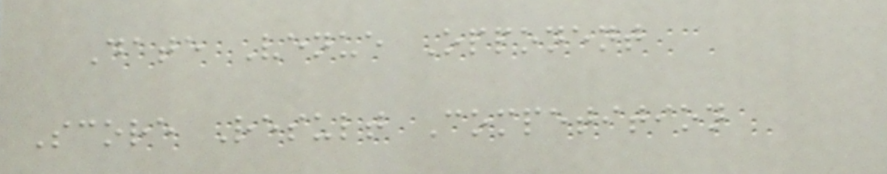Date Venue Opponent
Score Result Competition
